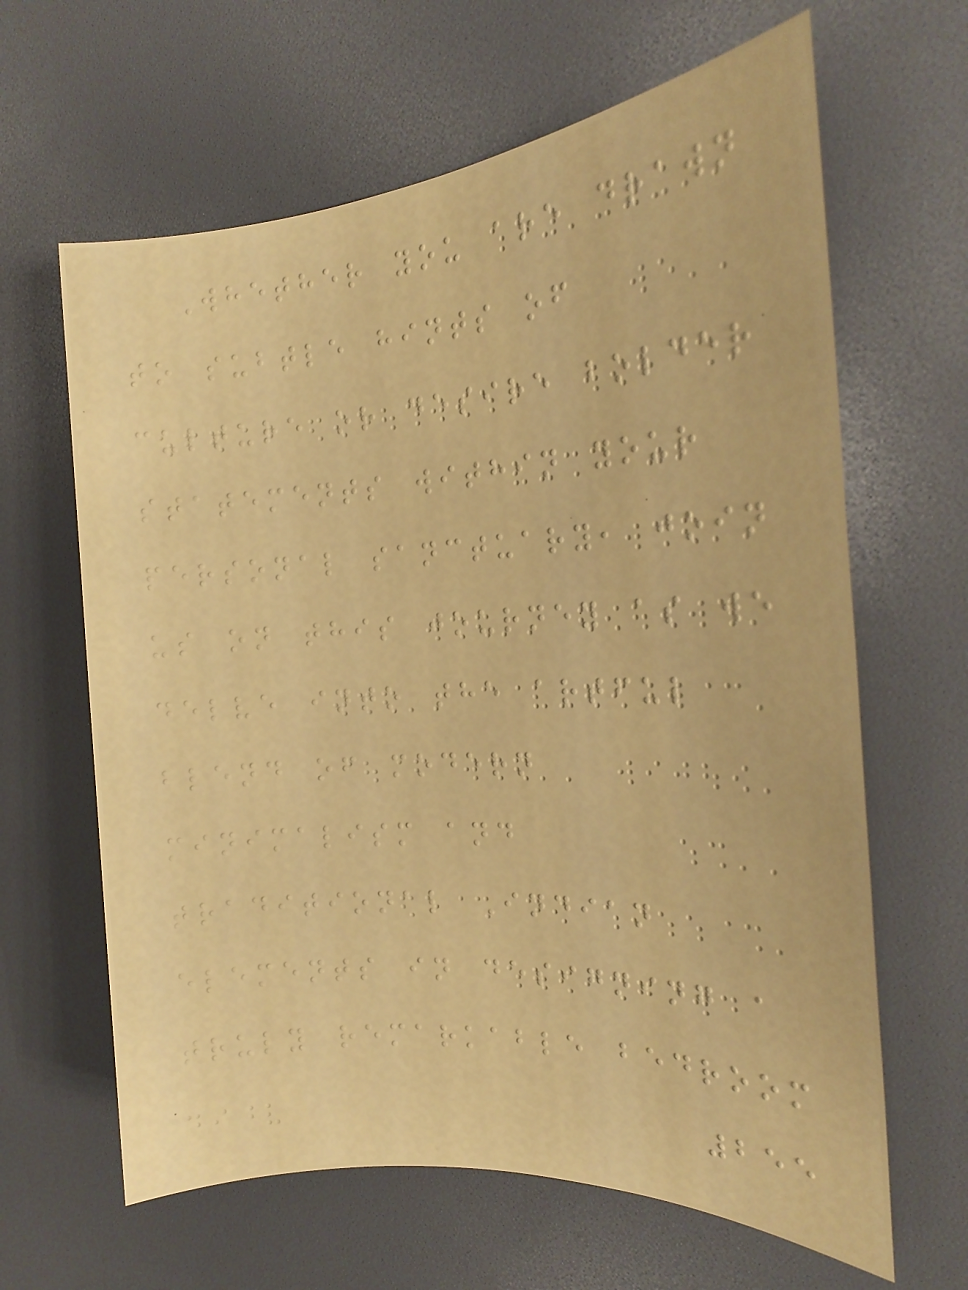Whether you are drawn
to subtle hints of
culture or desire bolder
statements within your
personal sanctuary, join
us on this journey as we
delve into the artful
blend of modern
minimalism and
traditional Indian
elements in designing a
truly remarkable bedroom
255
